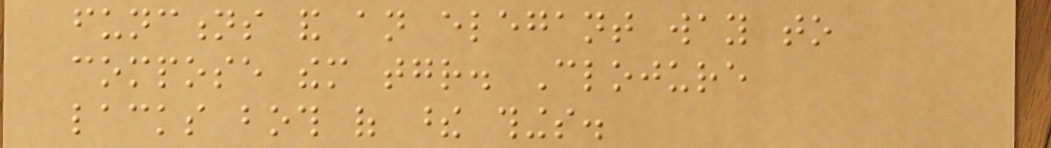functions and an elegant way to
compose them together. Clojure
lacks both of these things.
